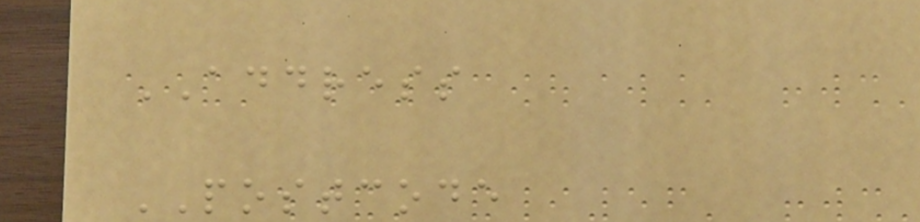ADDRESS
POSTCODE
